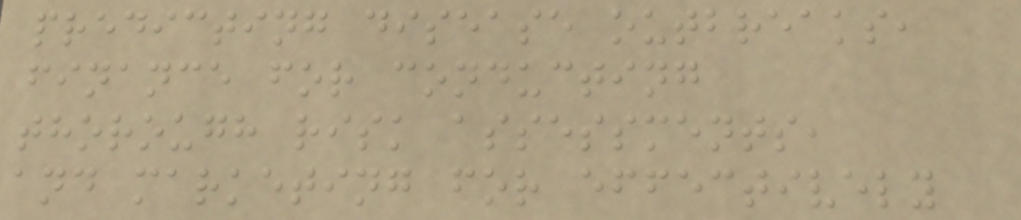predicting disease outbreaks,
finance for conducting
thorough risk assessments,
and marketing for effectively
